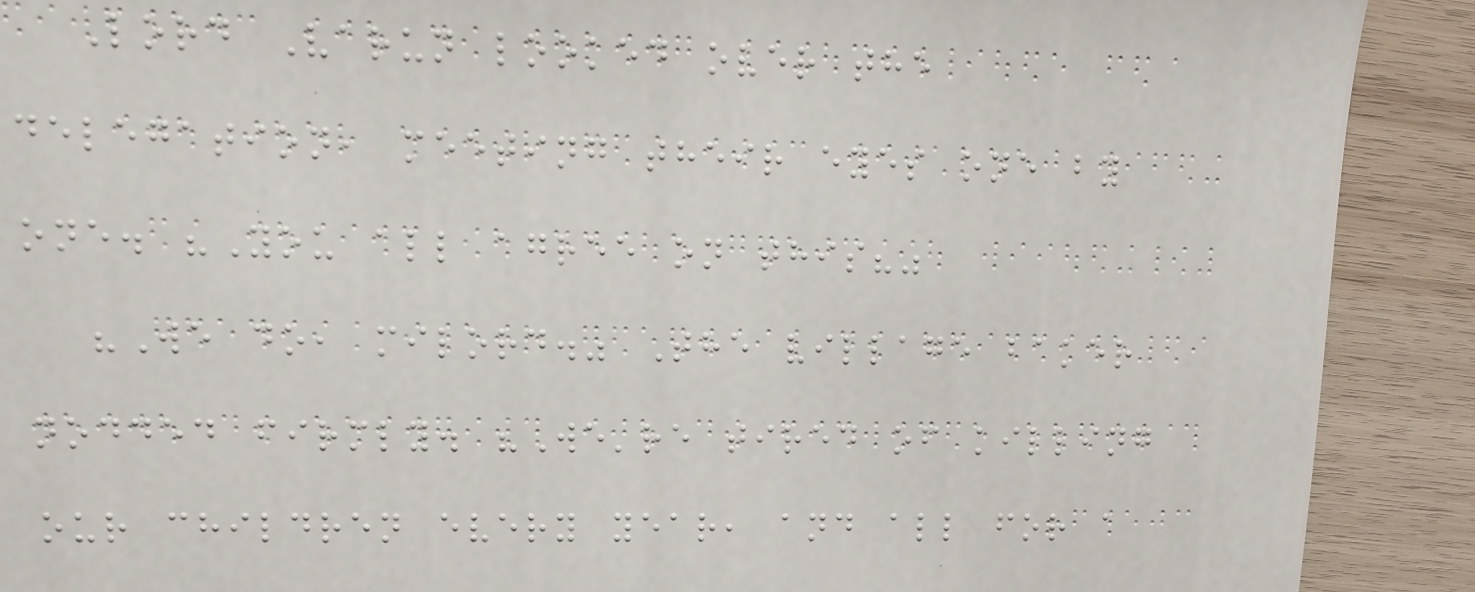Lord Varun looked over the
delegation, meeting their eyes one by
one. "You all agree on this?"
"We do, milord." The village baker
nodded firmly. "We're tired of killing
our children every year, and all for a
